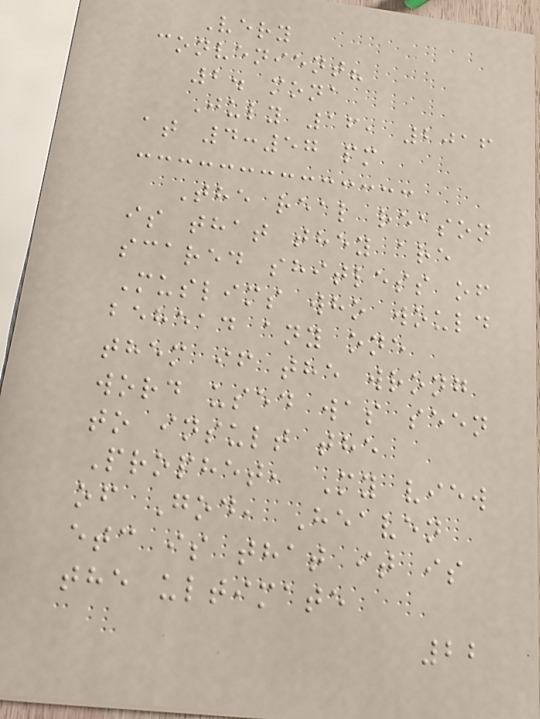Very
convenient?
2. mona
July 16, 2016
at 4:57 pm
The real reason
is that they are
scared shitless of
Muslims who would
behead any one
them if the wrong
word used was seen
to insult the
Prophet, My view
of God, Heaven
etc is that it is
the ultimate
22
